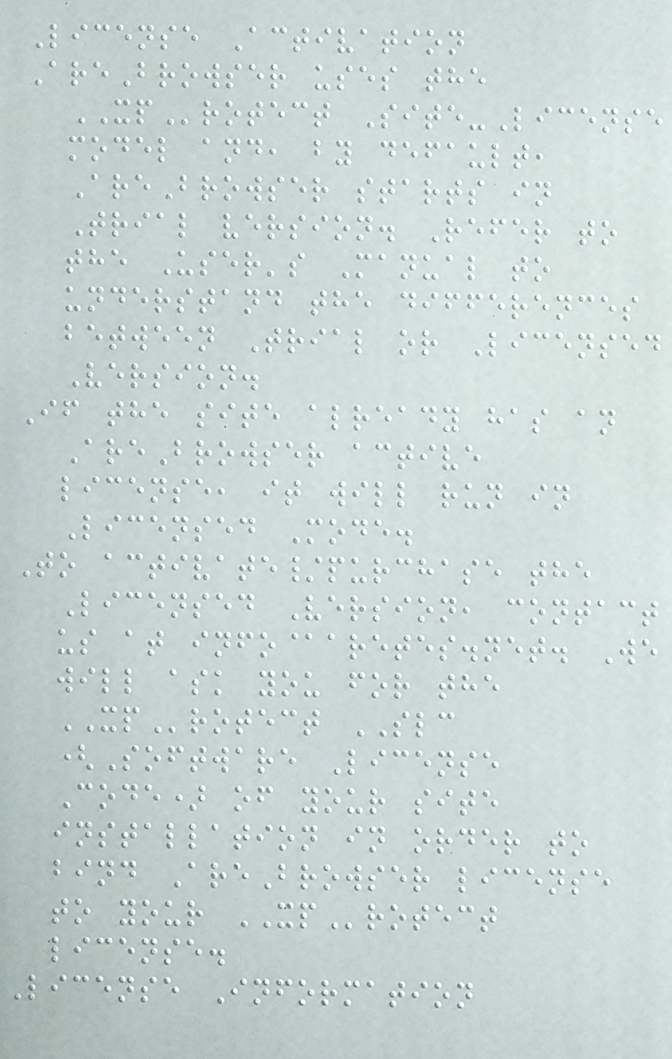License Activation
AreBrowser uses the
XProtect Site-License
model and, by default,
AreBrowser starts in
Trial version. Refer to
the User's Manual to
understand the differences
between Trial or Licensed
Version.
If the site already has an
AreBrowser active
license, it will run in
Licensed Mode.
To activate/purchase the
Licensed Version, contact
us at info@aretes.net. We
will ask you for the
XProtect SLC
(Software License
Code) of your site
installation in order to
bind AreBrowser license
to your XProtect
license.
License Information
